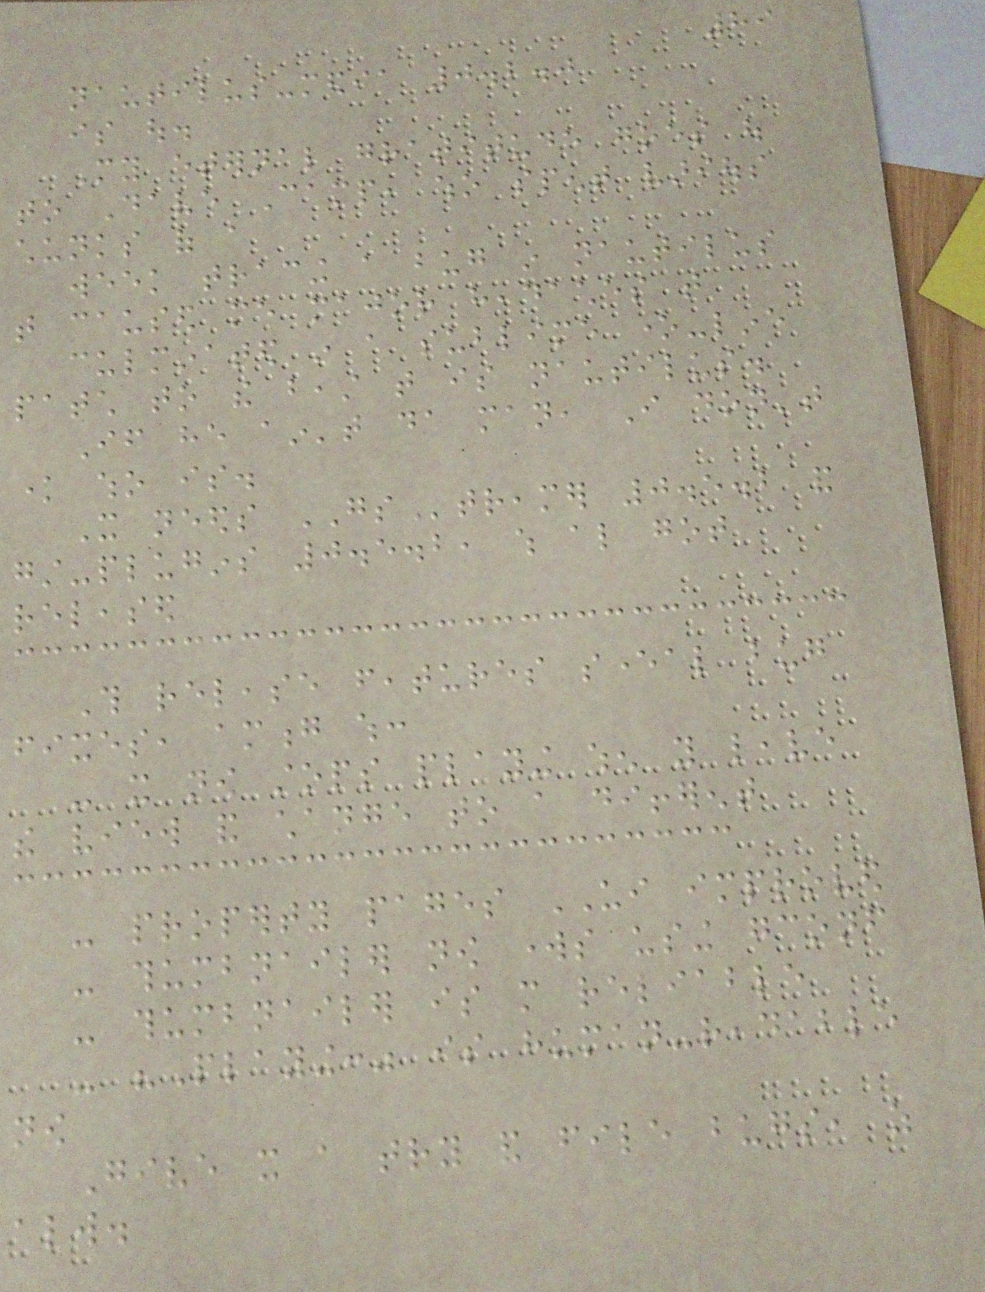89
nautilus-media 0.2.0
is out.
My eternal gratitude goes out
to Dave Camp, who spent various
chunks of a
week tracing a bug in nautilus
that caused me major headaches that
culminated in a sublime one-line
patch to the beast that is nautilus.
If he ain't da man, I don't
know who is.
It needs GStreamer 0.5.2 and
gst-plugins 0.5.2, which also got
released
This release features several bug
fixes, among which:
- it now stops playing when you leave
the view and change to a different
- property pages UI improved
- thumbnailer now works using gconf
- thumbnailer is more reliable
- "Playing:" is human-readable
now
Give it a try and file bugs, as
always.
